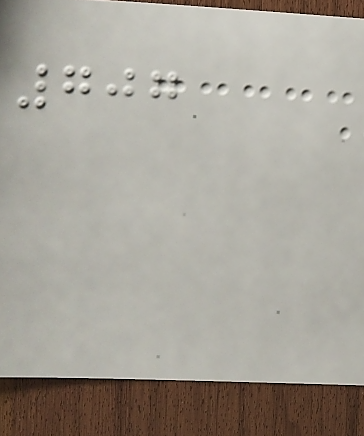707
